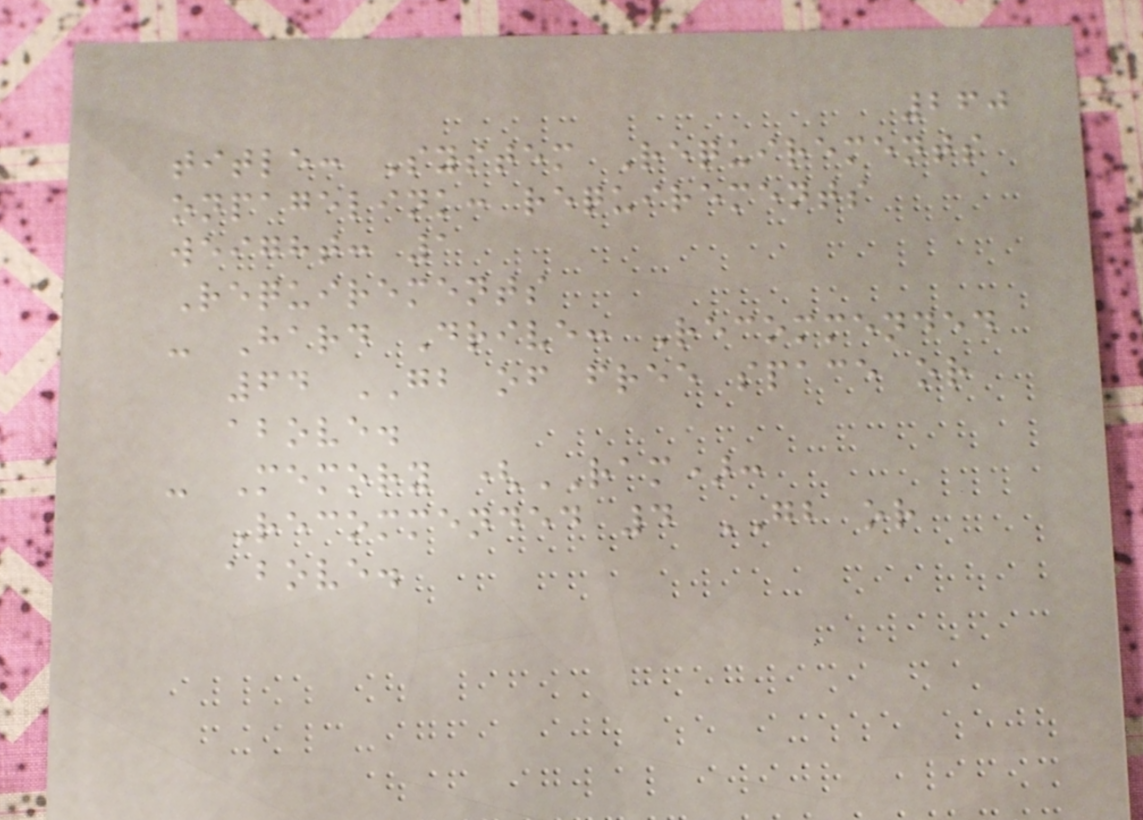260
title: System Requirements
onpagelink: requirements
weight: 1
Requirements
- Hard Drive: Recommended
64 GB of free space or
above.
- Memory (RAM):
Recommended 4 GB or
above.
